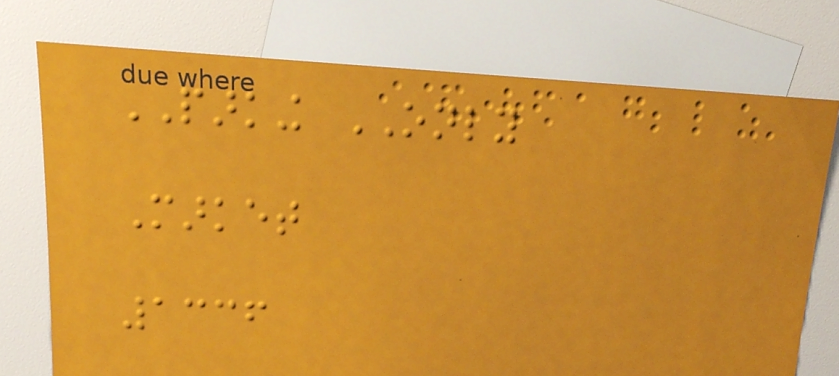PARKING ONLY
Market
1336
